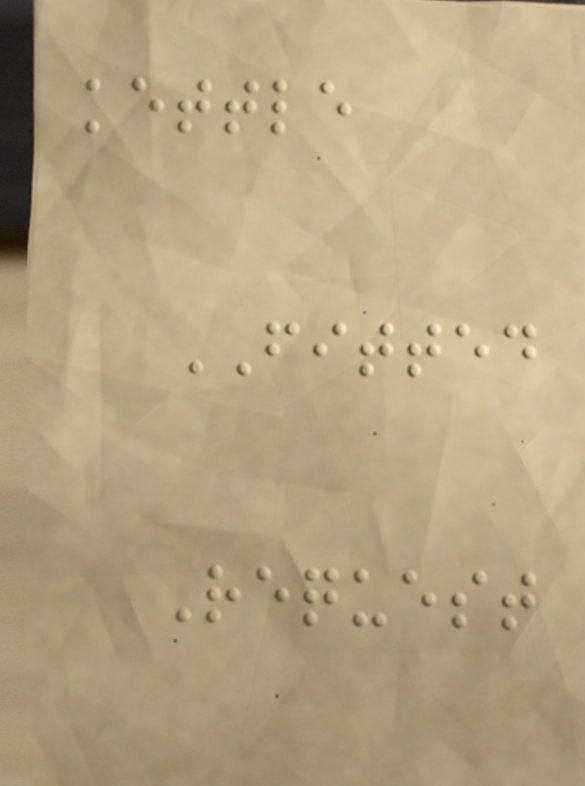kettle
FITTED
Request
